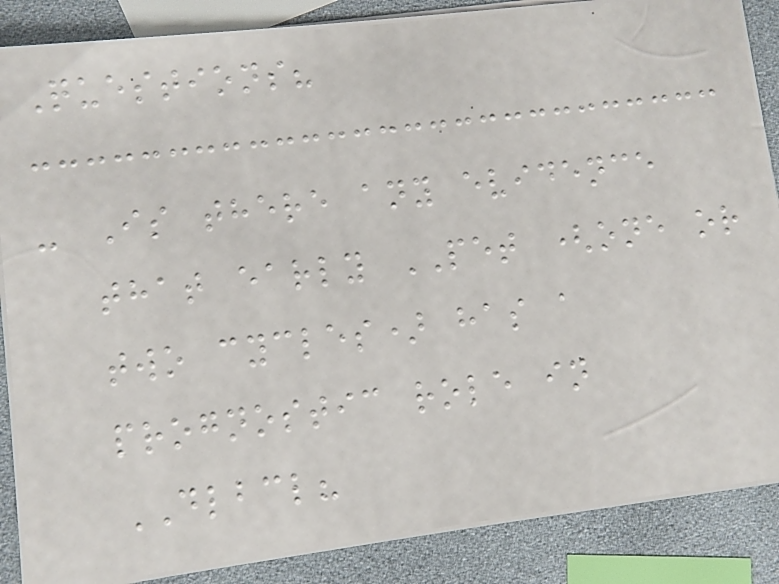Questions?
- Is there any evidence
that early PET (one or
two cycles) has a
prognostic role in
DLBCL?
